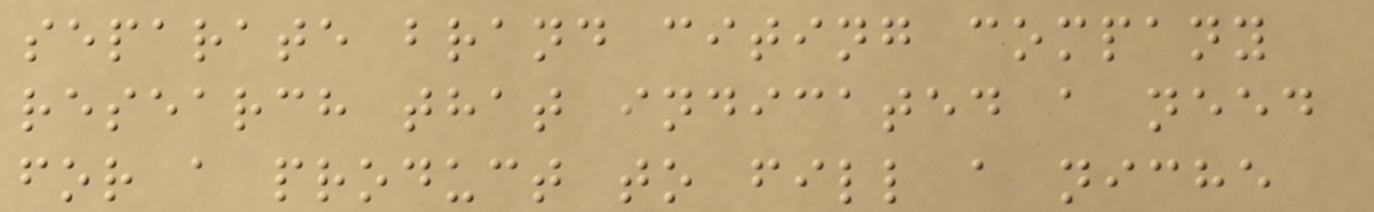separate brand citing company
research that indicated a need
for a product to fill a niche
